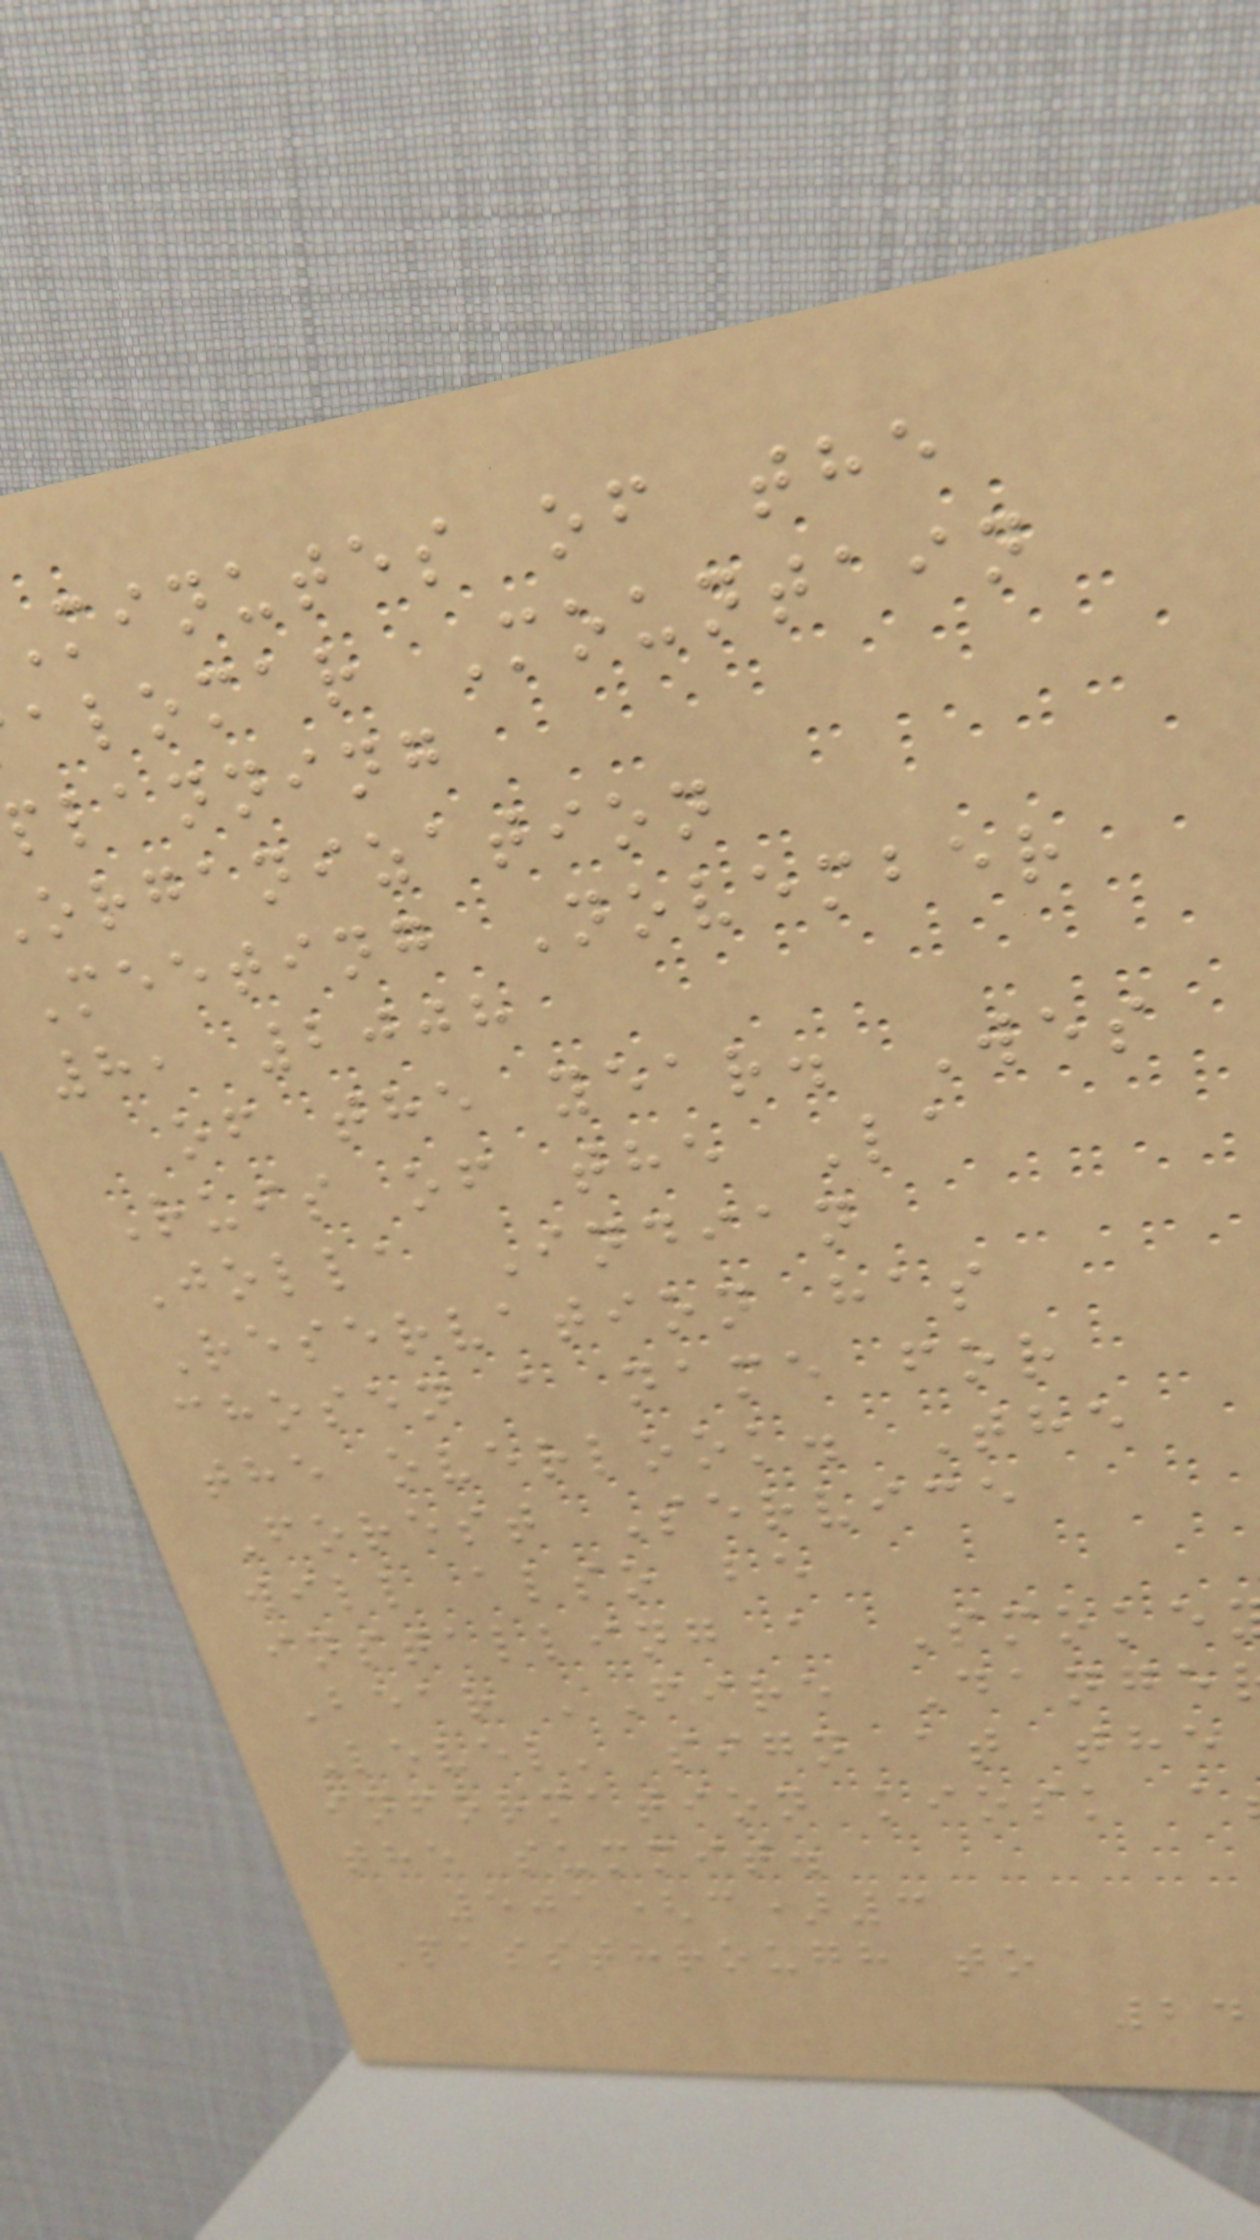minutes of the
alomar Mountain
planning
organization
Meeting November
8, 2008
of the year. Wes
Ruis of the La
Jolla Indian
Reservation has
chosen a name for
the overlook. The
Forest Service
will also be
installing a Smoke
Bear 'Fire Dange
Level' sign at the
information kiosk a
the summit.
501(c)3
Passthrough to
